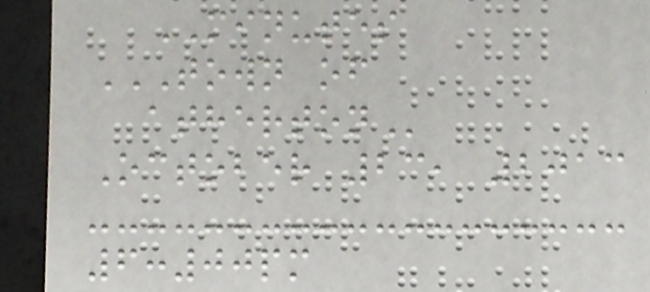MINUTES
TOWN OF
ATHERTON
October 23, 2013
6:00pm
